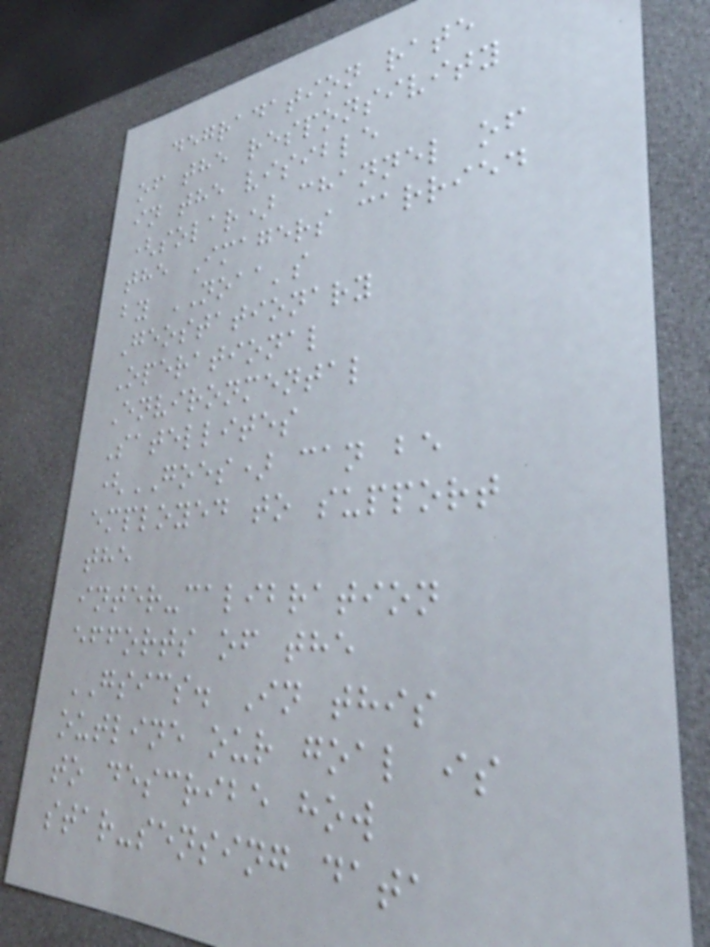degradation rate
of the responsivity
in the visible
(solar) channel of
the Imagers carried
by NOAA's
Geostationary
Operational
Environmental
Satellites
(GOES) can be
employed to support
the
inter-calibration
efforts of the
GSICS. In this
outline our goal is
to describe how
star-sensing data
